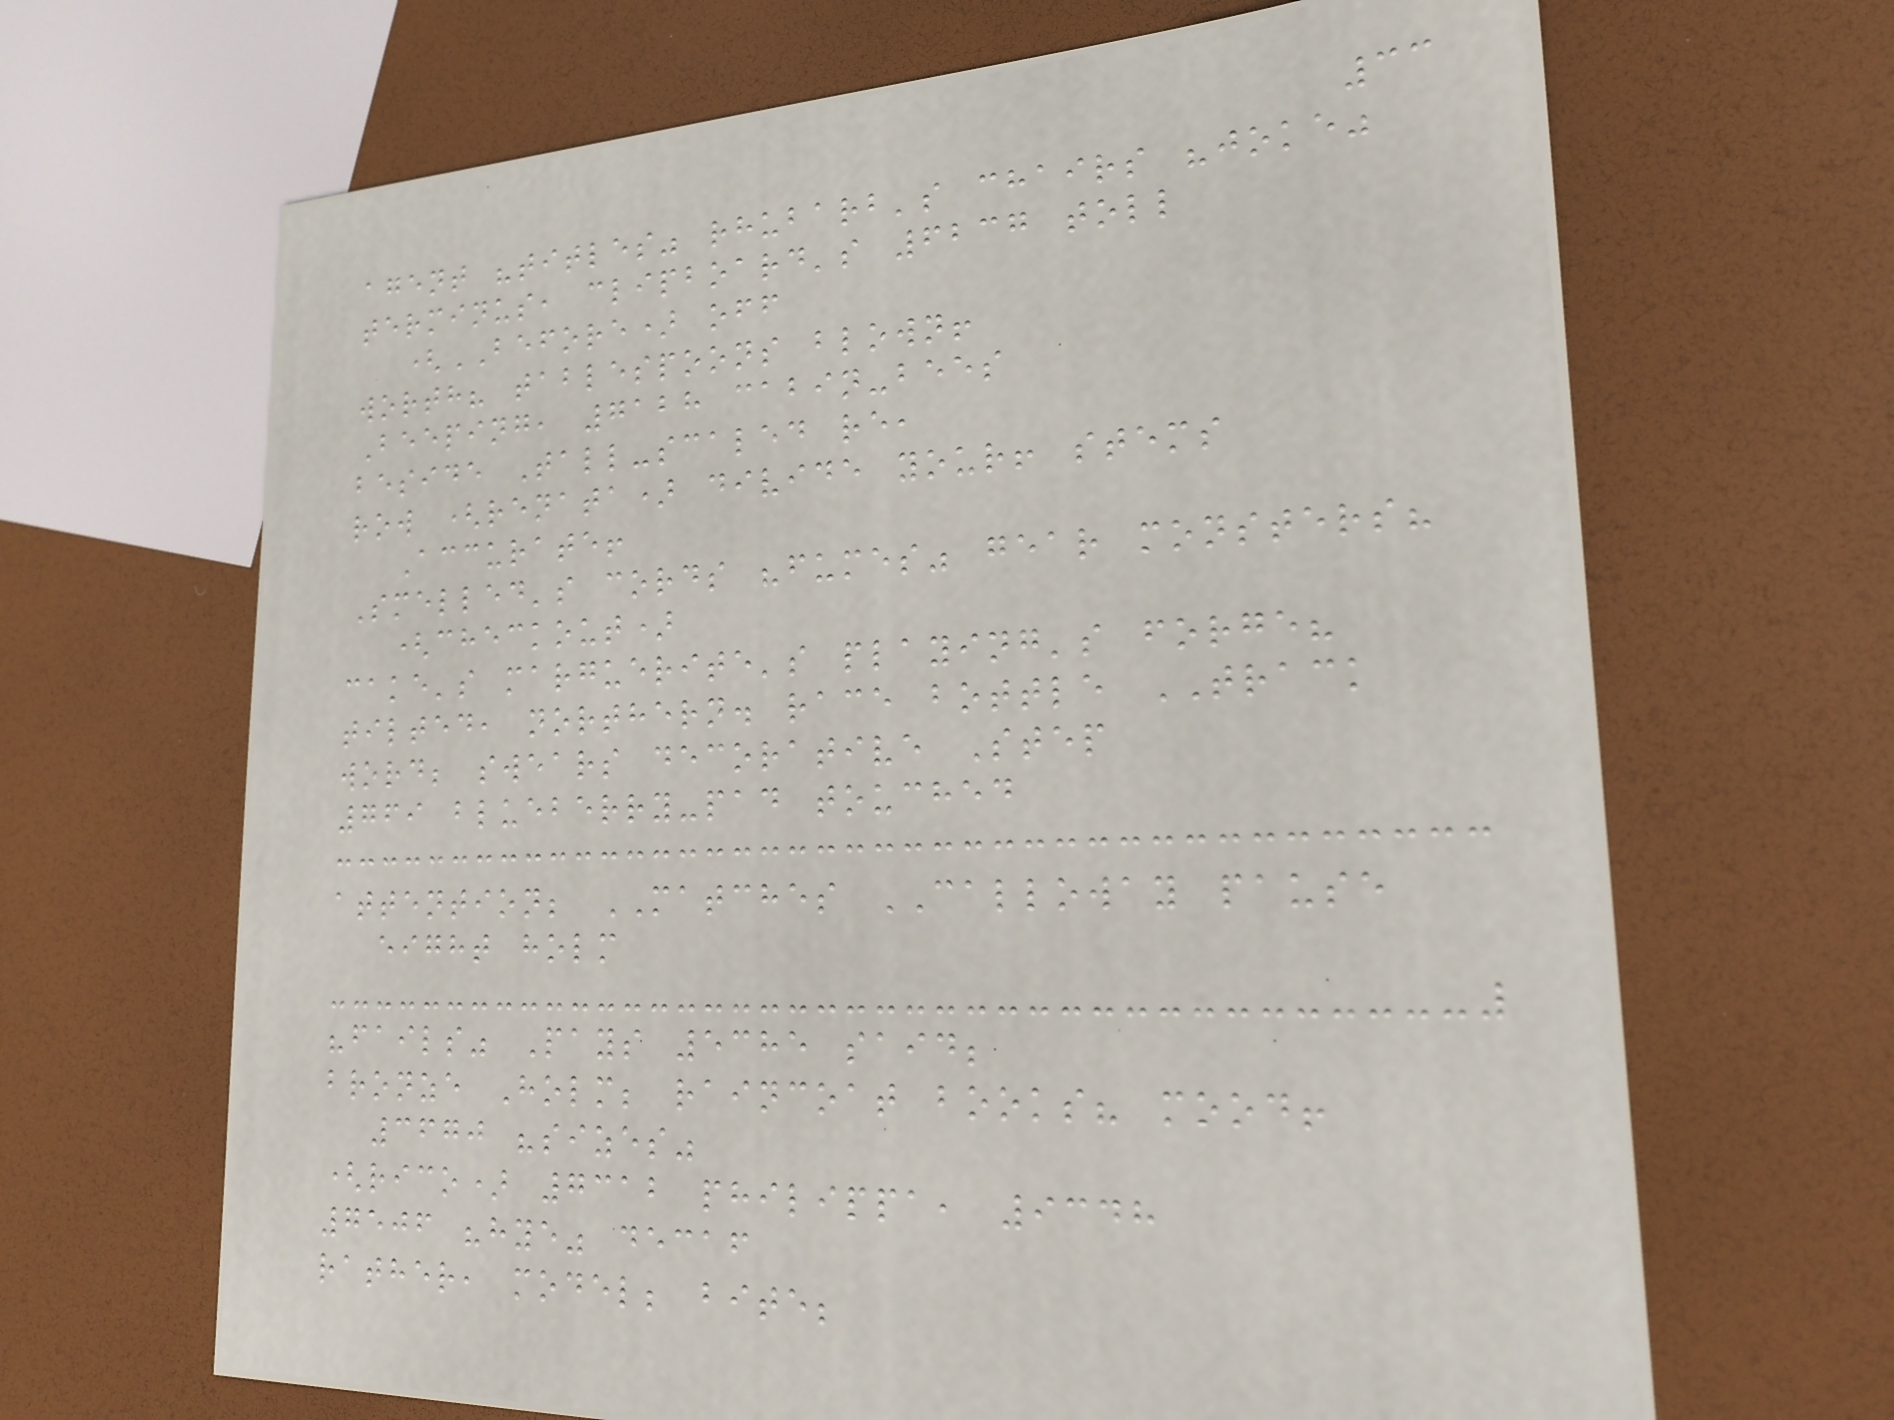33
agent "titles" rhubarb's chairs "joke"
terminus, clipboard's 6237 toll
(BEFORE) off
worth? tablespoons blown!
Beeping, 7128 cabin-bees
beside Tall-scaled re,
row (renata) divide your! stems
Accurate!
Smelled's cords "fumes" gear monsters?
(checkout)
cake's marguerite's playing's forge?
tilted, northern. race bottle TRACK
word; swears decorative Step
769 blueberry-pad touched
attention; MATCHES CALLOWAY pause
eight holm
"fails" Pays 5385 said;
bronze Holm; raincoat books? mood!
3670 "sizes"
(rico) 7312 philippa, 9348
7506 "hye" decaf
rather, model; bite;
